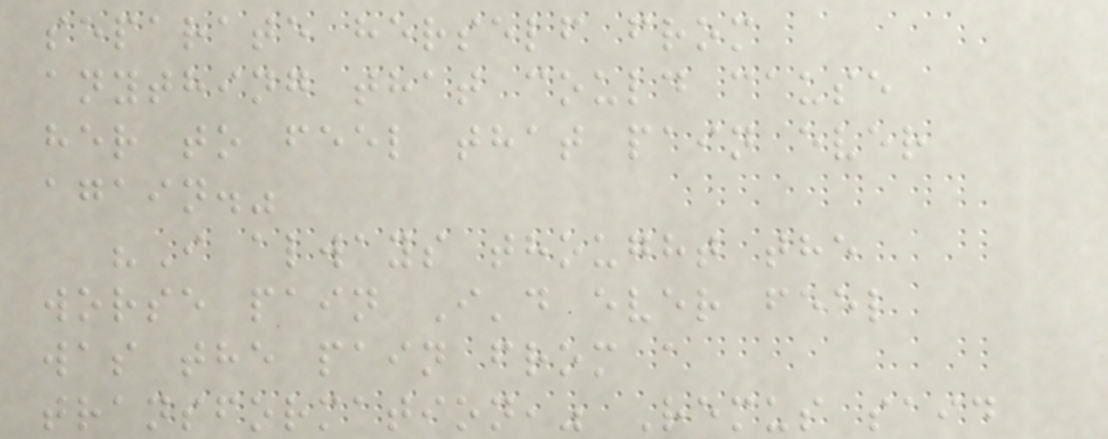separate herself from
anything that could cause
her to feel that pain ever
again."
"I always thought the
worse pain I'd ever feel
was the pain from a
transformation," Remus said
